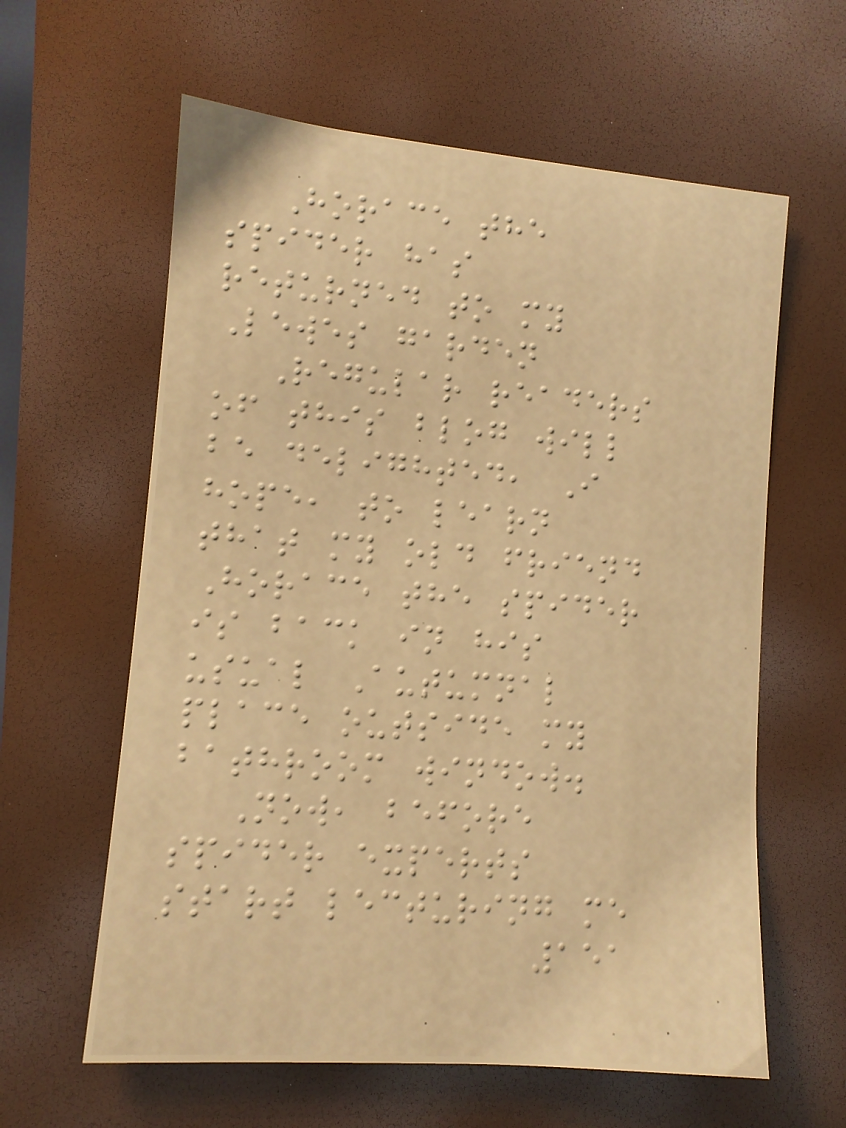Horace the
spider has
returned to my
Lewes garden
Regular readers
of this blog will
be delighted, I
hope, to learn
that my old friend
Horace the spider
is back in his
usual Autumnal
place outside my
bathroom window.
Now, before
spider experts
start lecturing me
151
